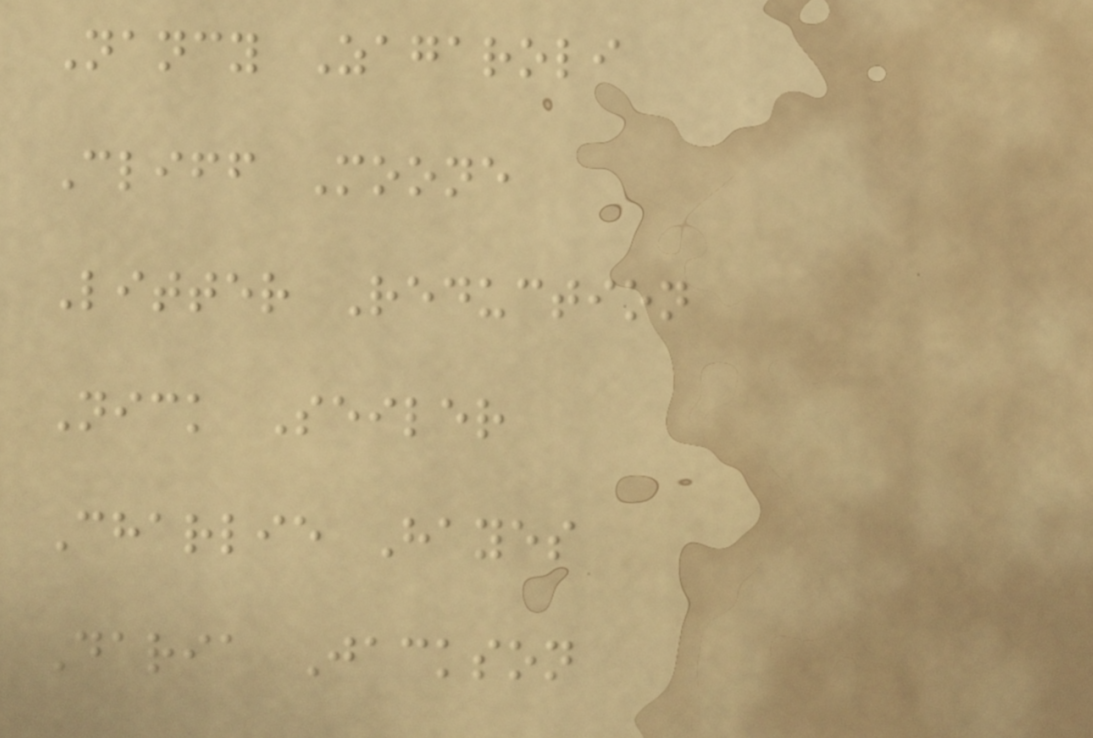Nancy Zagaroli
Cliff Moone
Litter Reduction
Nick Seiler
Charlie Hayes
Daria Jackson
